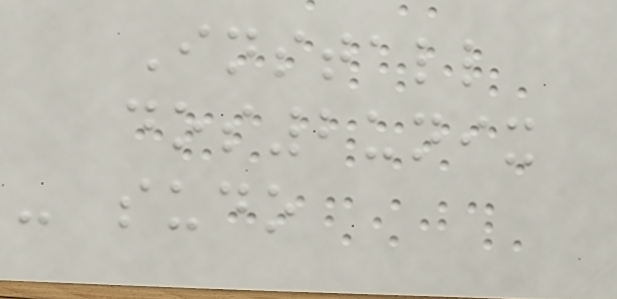Install
dos2unix
- sudo
